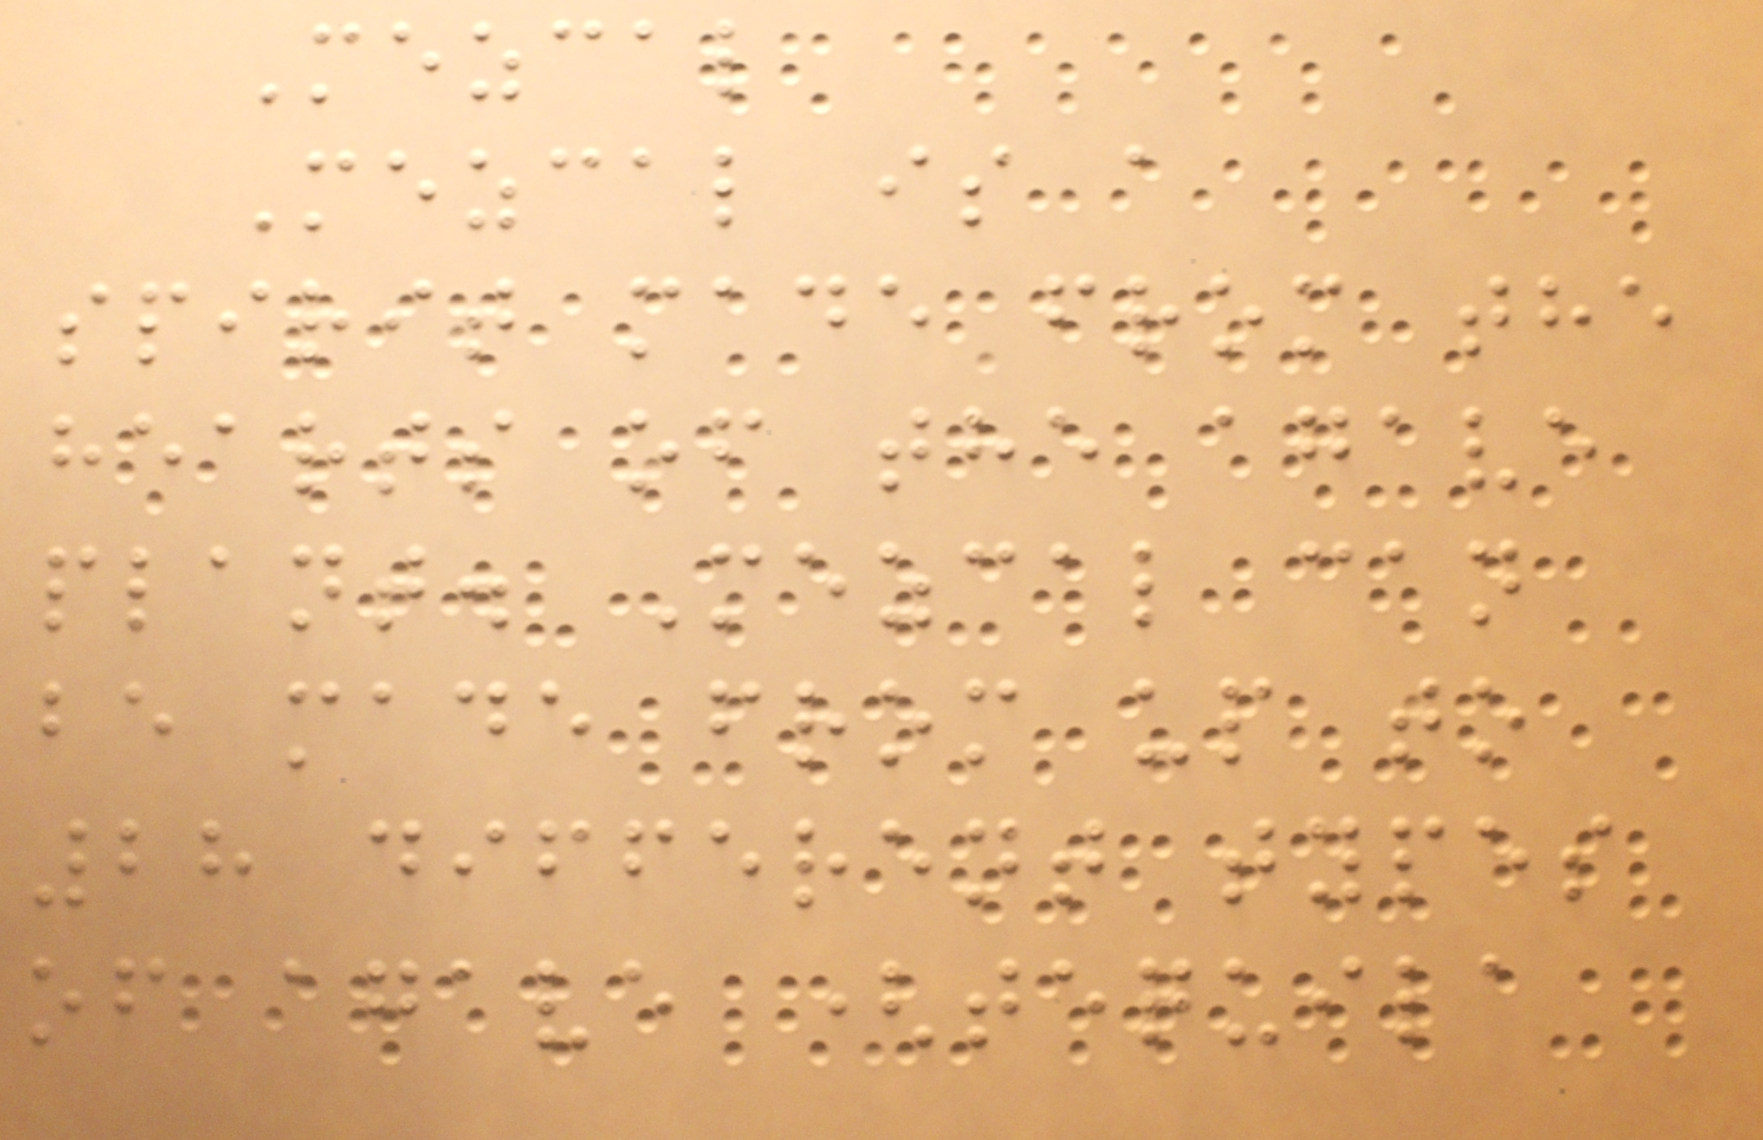Mezcal
Mezcal is a
spirit made from the
hearts of the agave
plant. Mezcal can
be made from up to
28 different types
of agave (tequila
